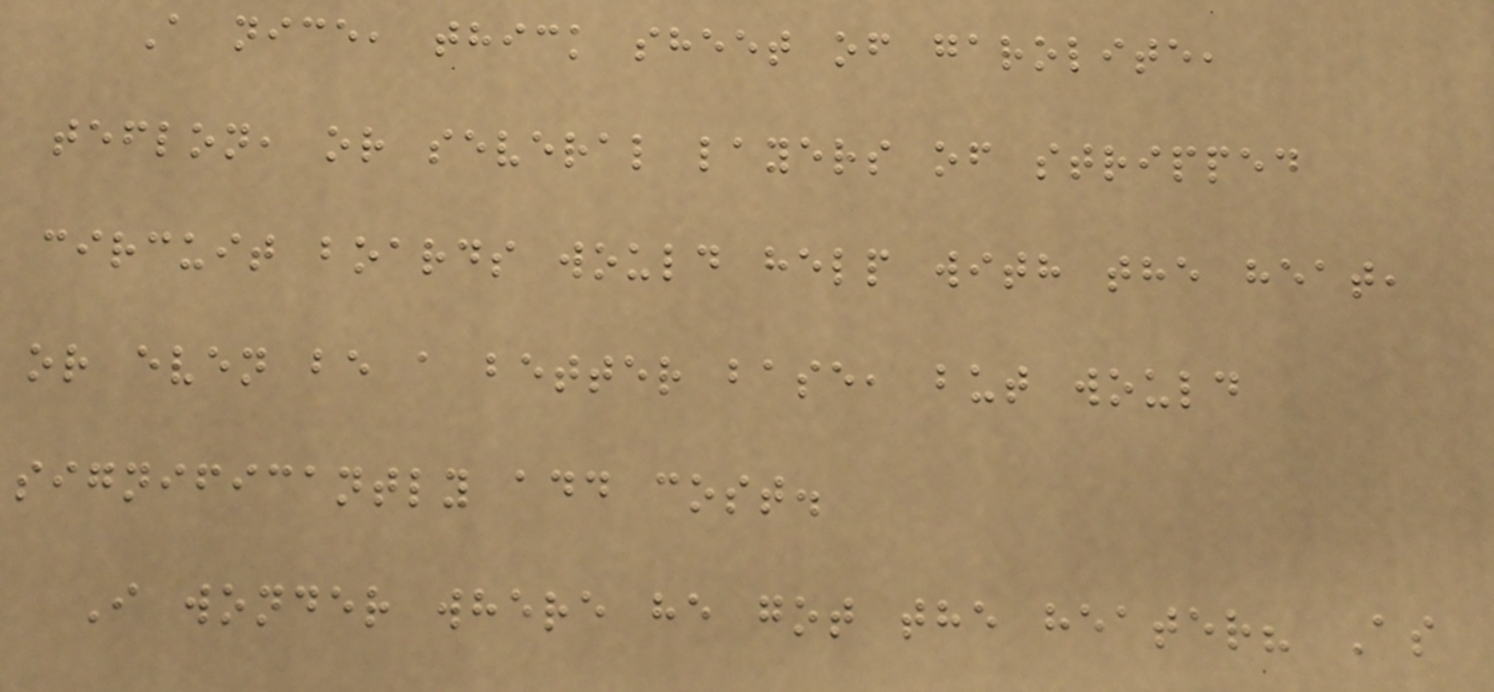A nice, thick sheet of garolite,
teflon, or several layers of stripped
circuit boards would help with the heat,
or even be a better base, but would
significantly add cost.
I wonder where he got the heater? As
